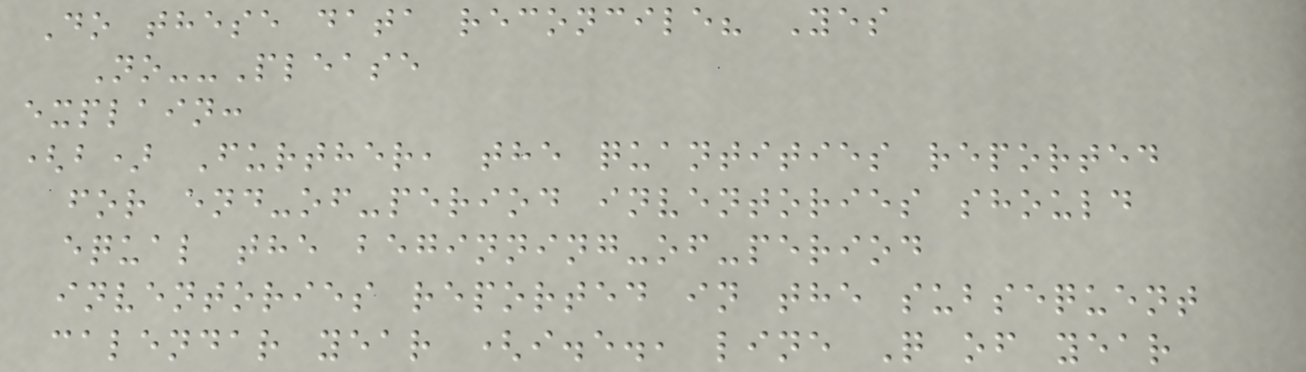Do these data reconcile? Yes
No--Please
explain:
(b) Further, the quantities reported
for end-of-period inventories should
equal the beginning-of-period
inventories reported in the subsequent
calendar year (i.e., line Q of year
